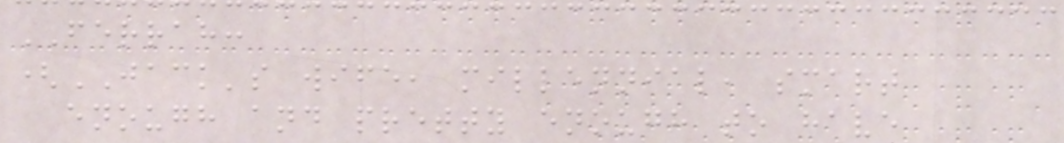FERRAH:
(JACK's wife, millennial, smart
enough and pretty enough to have
